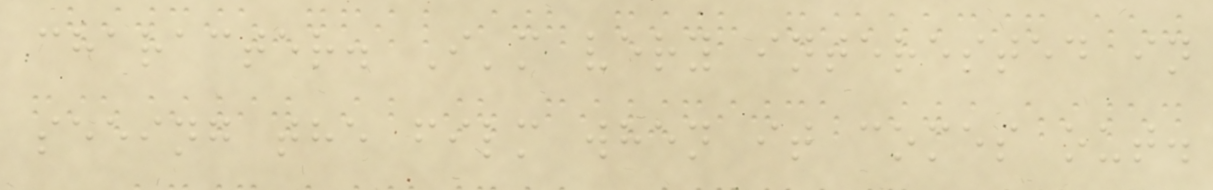character. I'm very interested in
seeing the film when it comes out.
